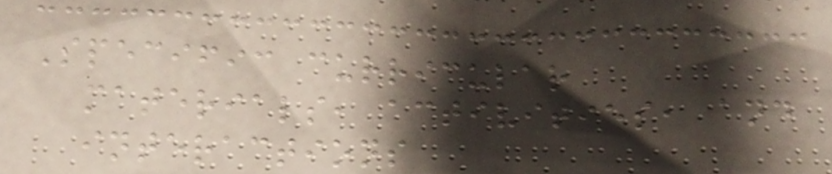Specific curricular
materials, activities, and
interactions
